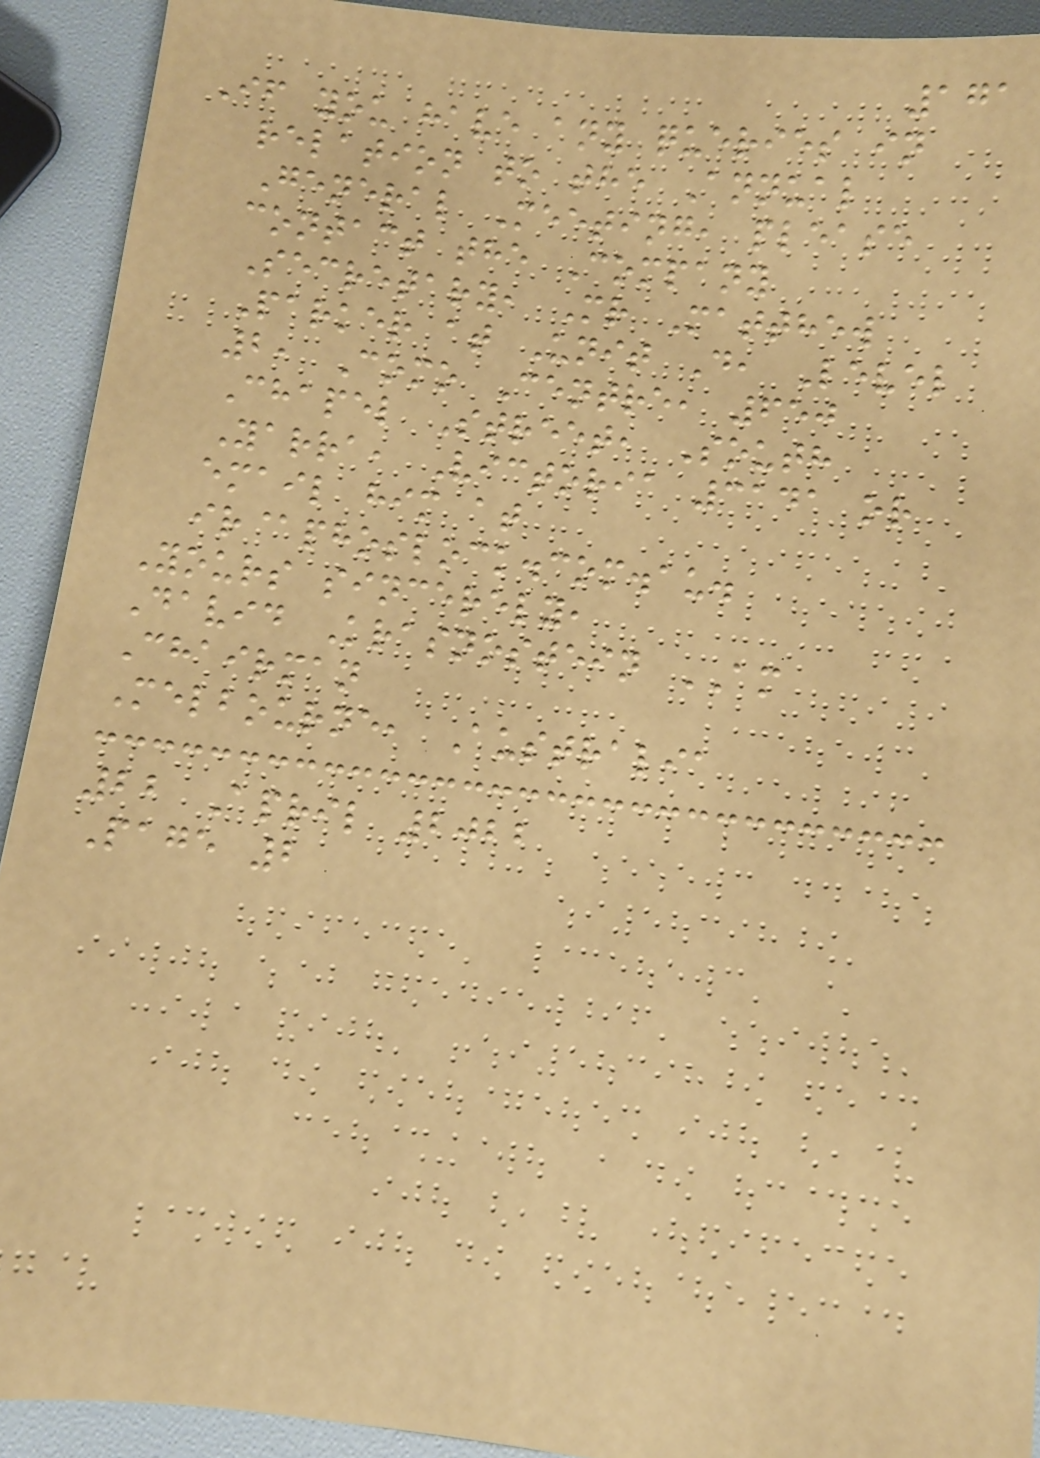171
If you have any queries in
relation to the Annual
General Meeting, please
contact the Company
Secretary, Mr Matthew
Parker at Unit D, Level
2, Como Centre, 650
Chapel Street, South
Yarra, Victoria 3141 or
email him at
ir@phoslock.com.au.
Yours sincerely,
David Krasnostein AM
Chairman
Melbourne, Australia
22 April 2022
Page 2
